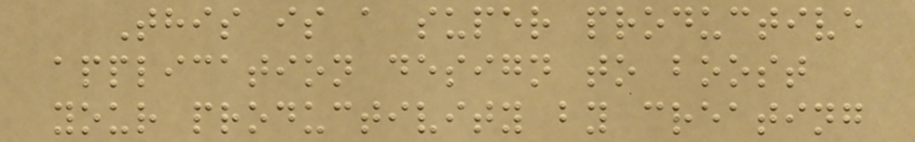This is a super productive
application design to boost
your productivity by creating
